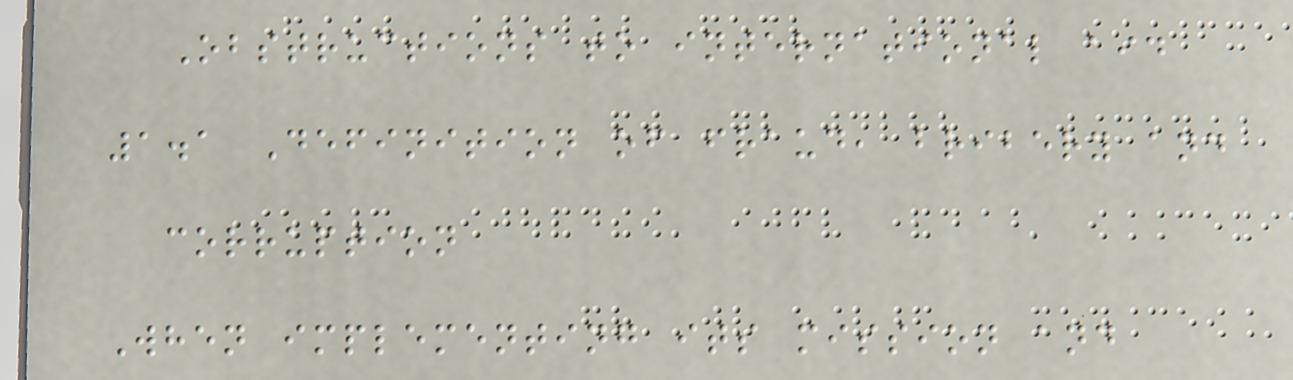Obstructions to international aid
1.1 Definition of fraud, bribery and
corruption
When implementing its mission and
